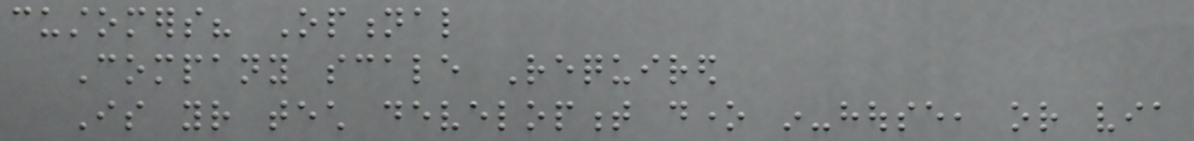customers? Optional
Company scale Required
Is your tech development done in-house, or via
